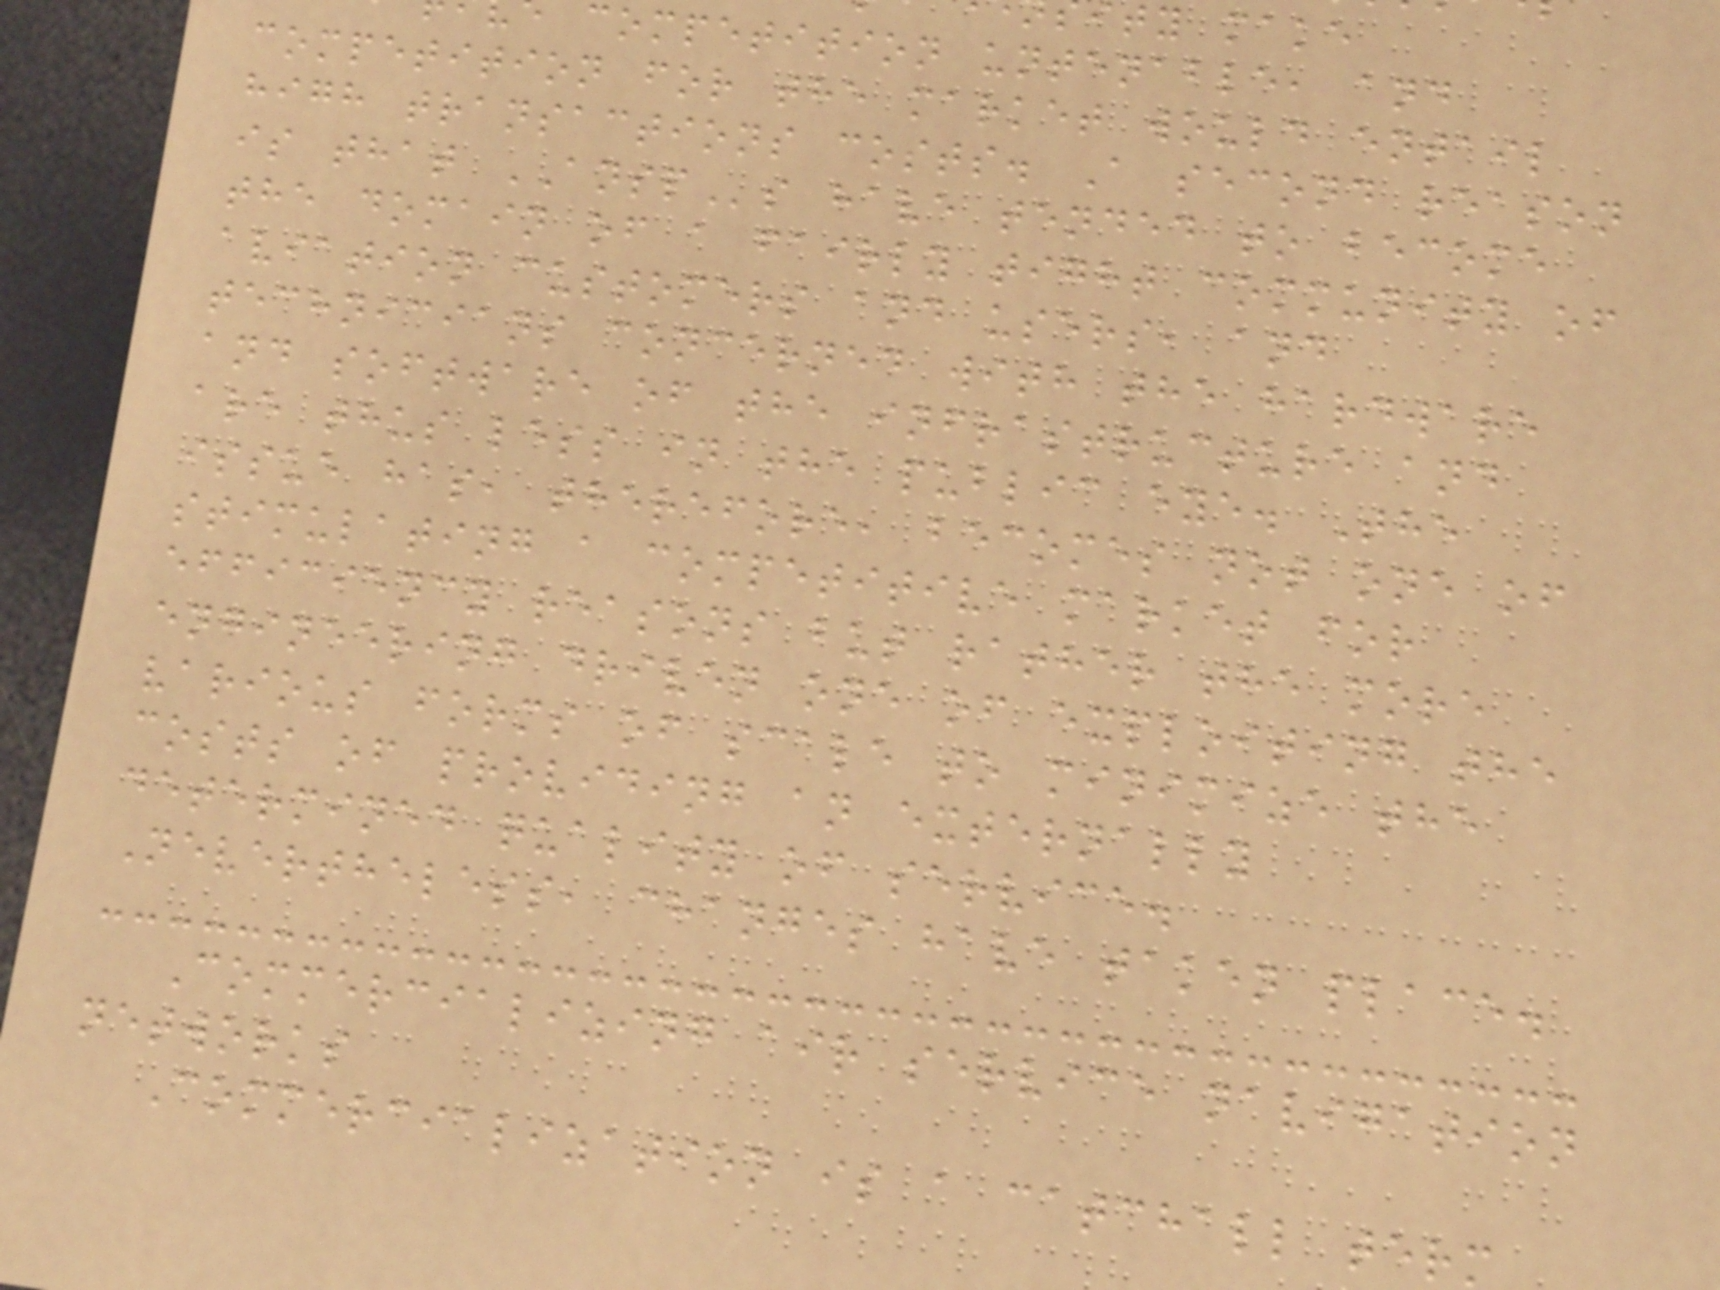competition untenable, and
competition for the market would entail
high transactions costs. A second reason
is that ANSPs have tended to become
the domain of a fairly tight community of
aviation customers and users, and
technicians concerned with the hardware
and software of the infrastructure and
are thus less in the public eye. The
issue has, therefore, becomes not one of
stimulating a competitive market for
efficiency reasons but rather the more
engineering driven one of exploiting the
various forms of scale to minimize the
costs of providing an externally
determined quality of service.
Nevertheless, changes have taken place.
Commercializing air service navigation
networks
Commercialization is a catchall term
